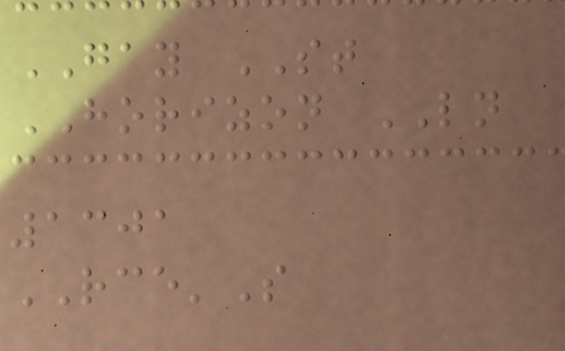GAY ST
HORIZON LN
1301
RCE'S
